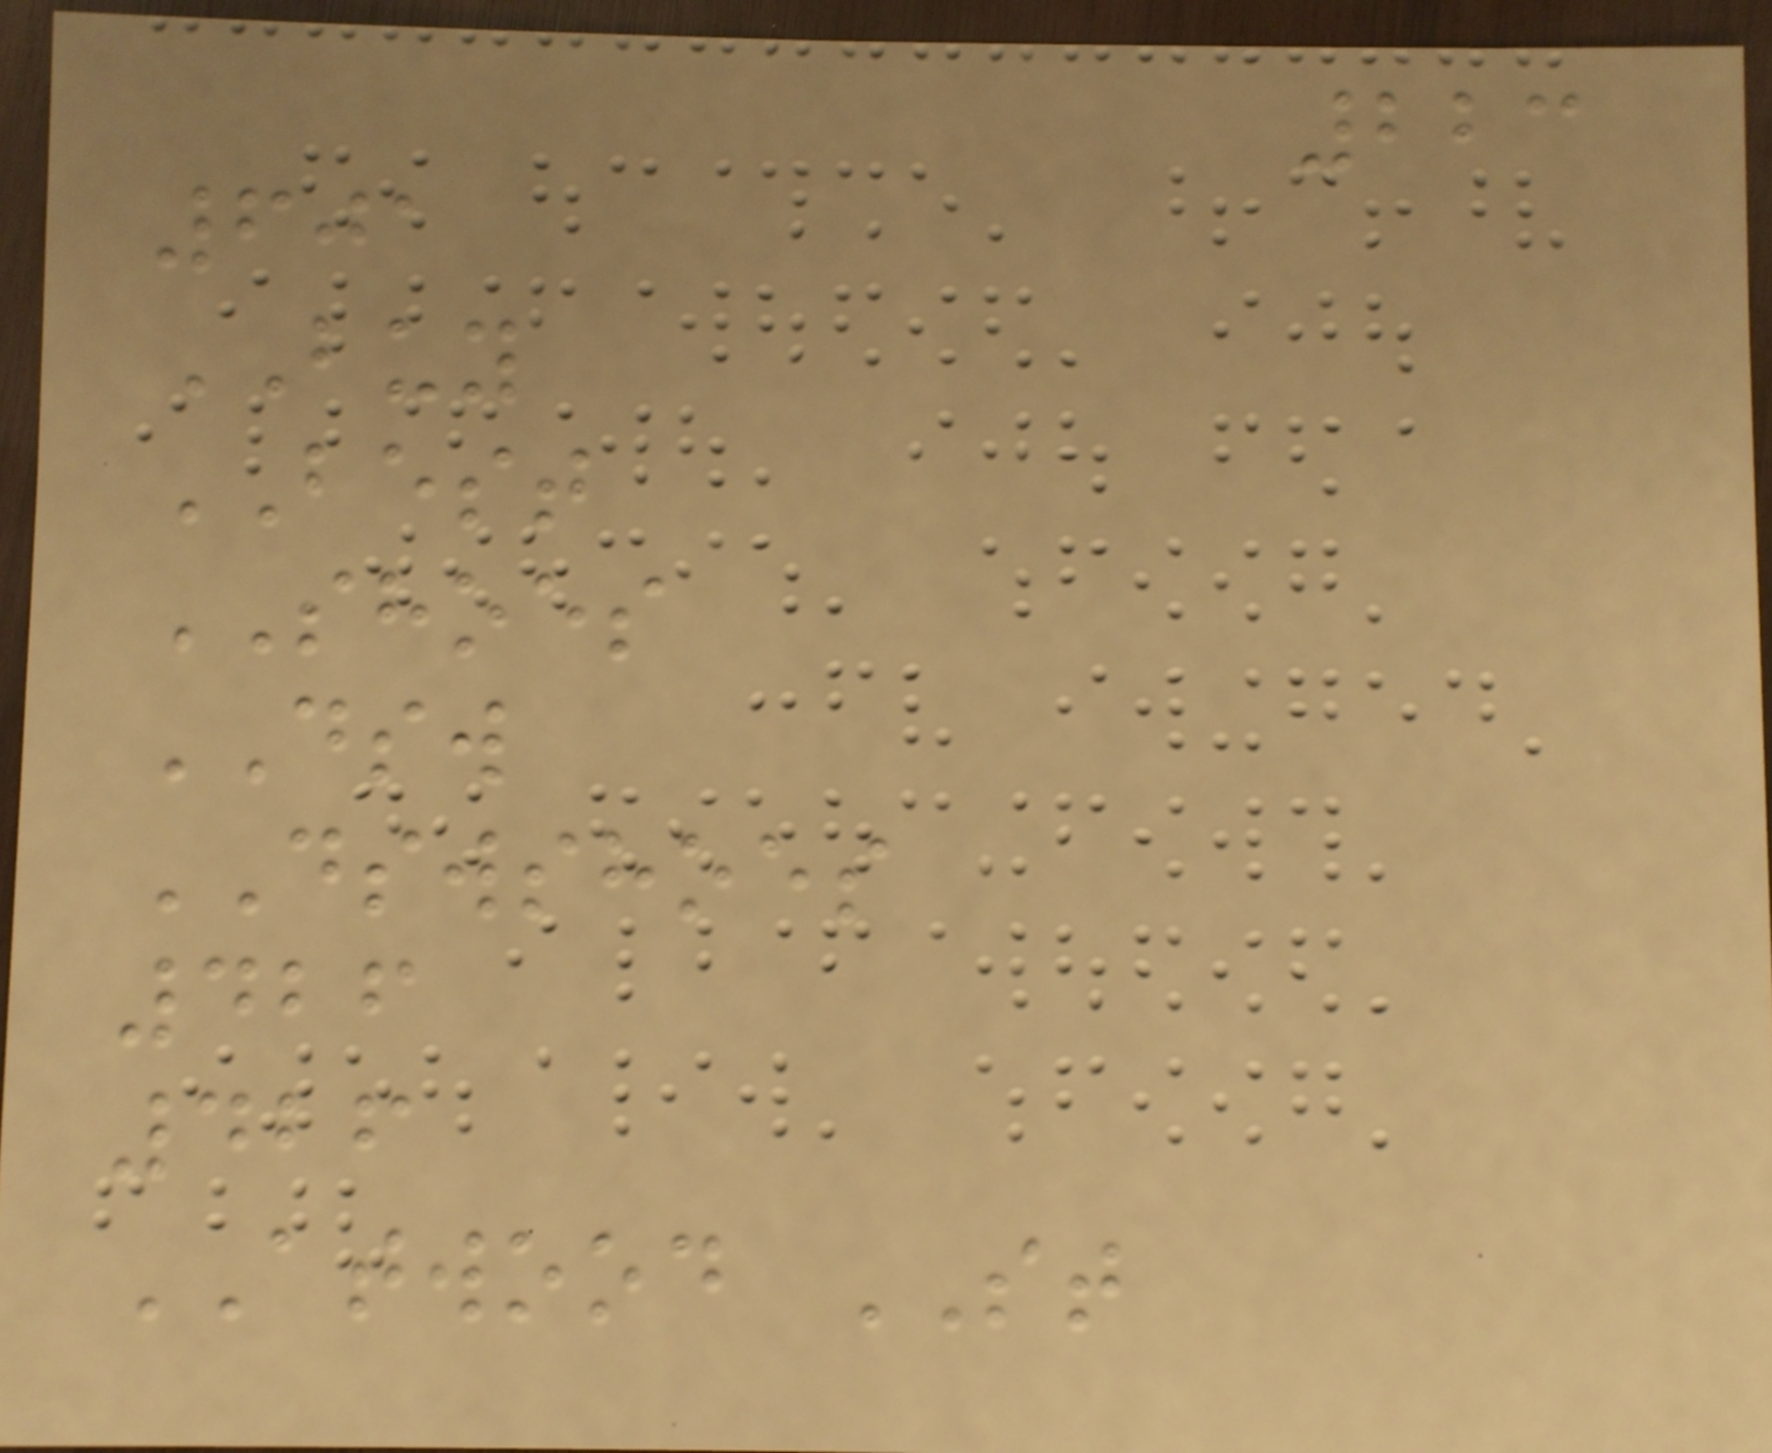223
601
BUY
BEST
SHOES
DSW
DSWSHOES
426
426
ATWOOD ST
